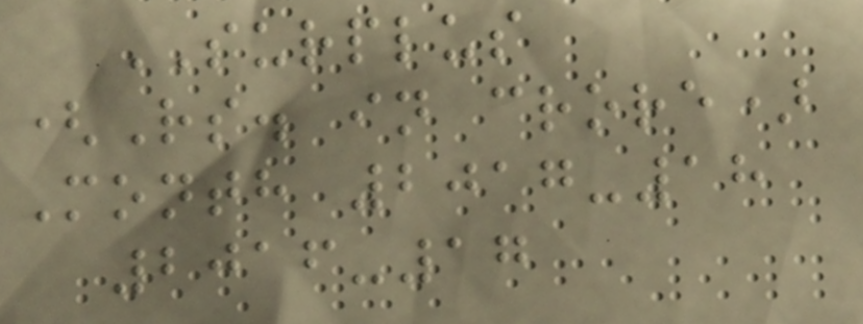SURPLUS
(Rs. in crore)
Month 2017-18
2016-17
